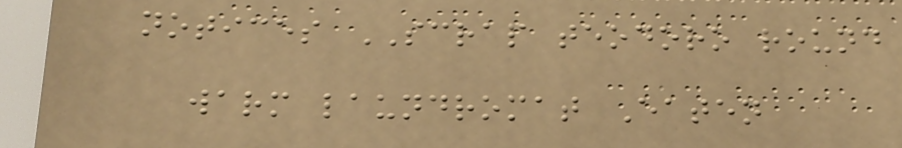notices SCRAP teodoro round
warm laundromat Eaten
